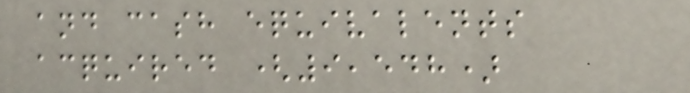and cash equivalents
acquired (9,548)
